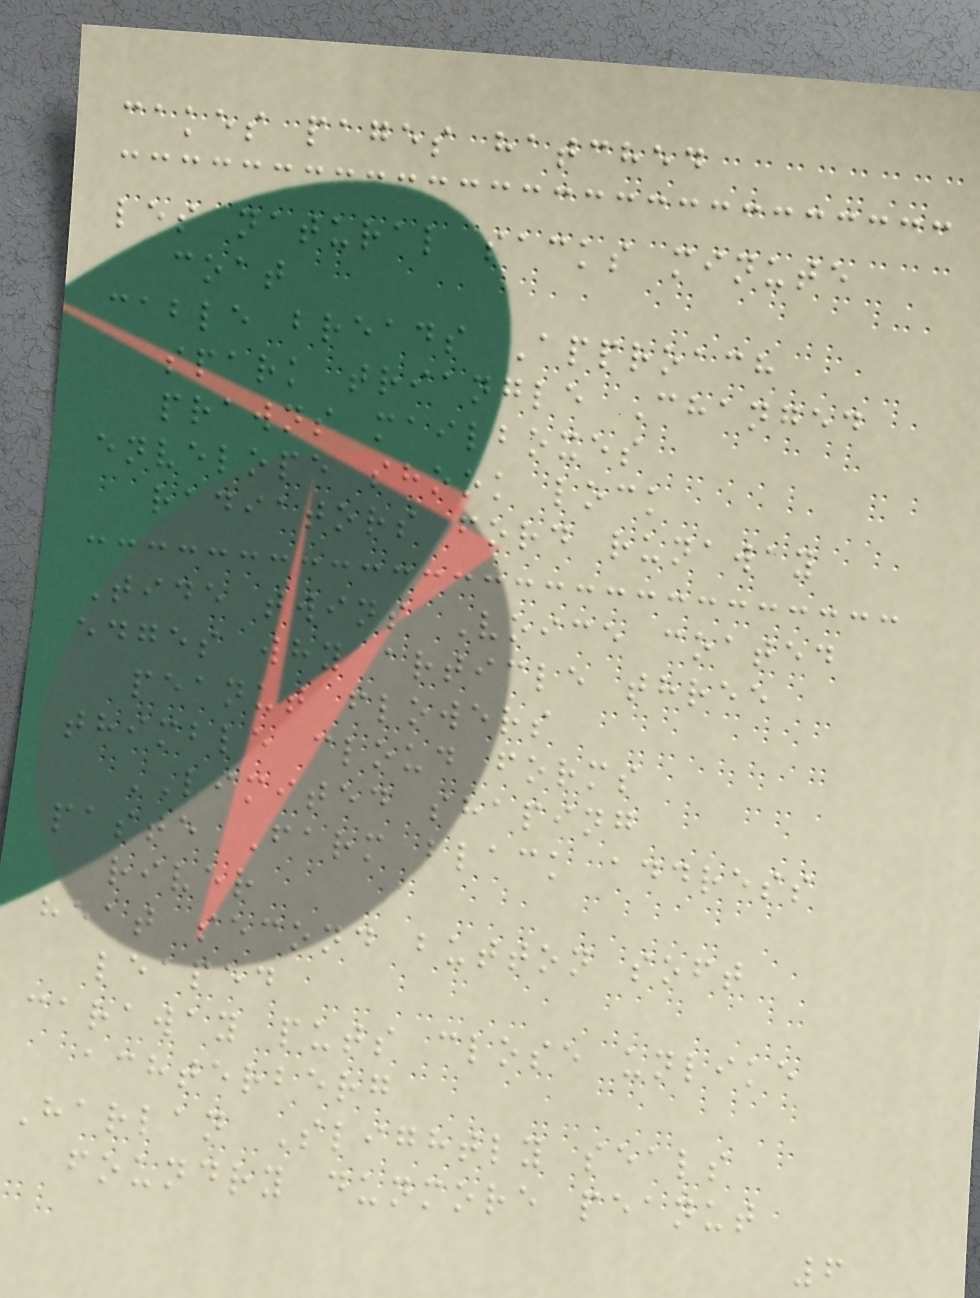cakes pages hatched
les natural sacks minute
coat
cable breads Approach
spark triangle Changed
prawns mailboxes
envelope shook lock
radiators ford runaway
Tide twins Voice coated
edges why article three
peanut flowers
thimble cloud forms
LIMITED shaping
paste Farm black address
river
heat second button soft
leaped
caraway puts close unlike
achterberg
Harlan Slightly seals
foundry dunmore peanut
6
